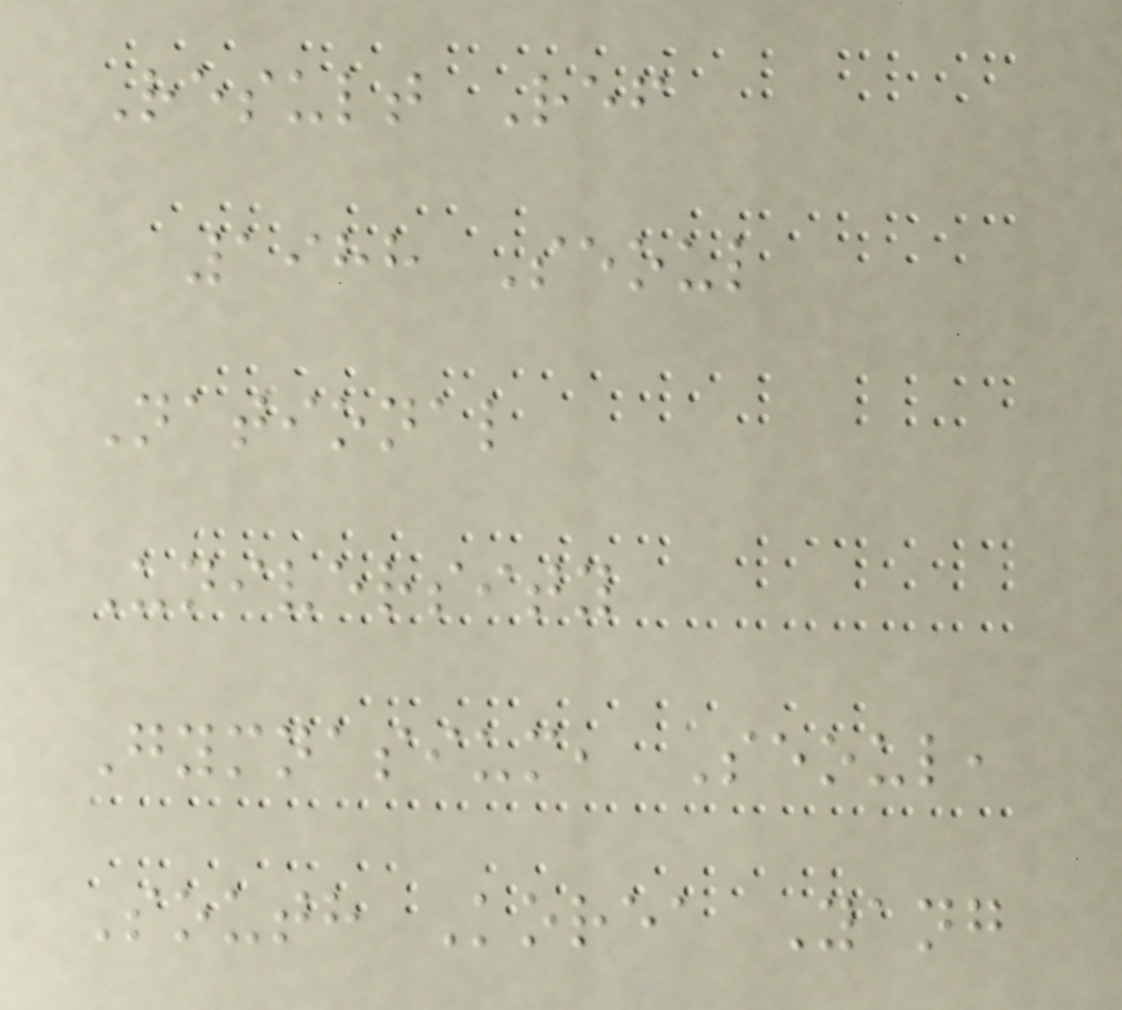Result Ref
1988 Seoul
National
University
Gymnasium, Seoul,
South Korea Yang
